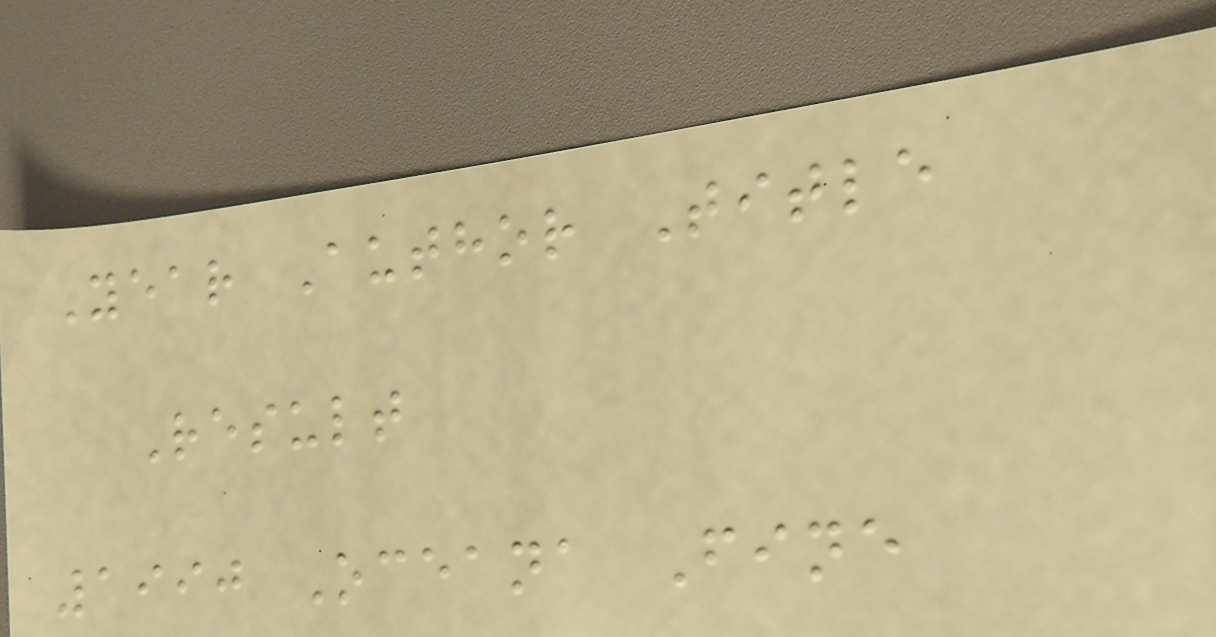Year Author Title
Result
1990 Oceana Fine
